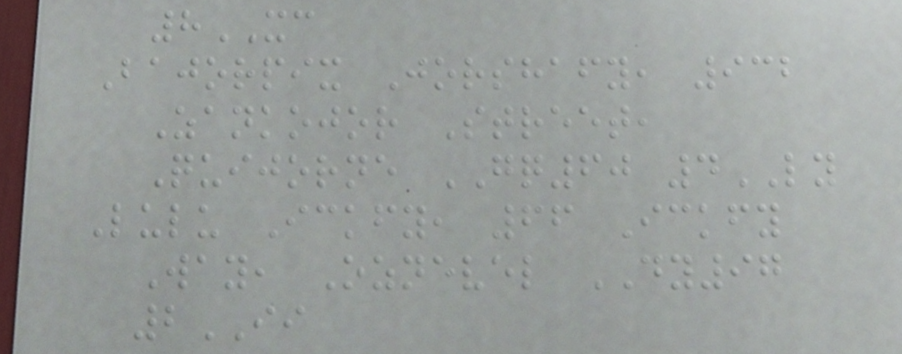8XC
Bajorpix Jorshafy, 932
Zankojor Street,
Quijorne GQ60 4LY
Lulu Ickfy, 66 Ickfy
Way, Oznevel DY97
2II
